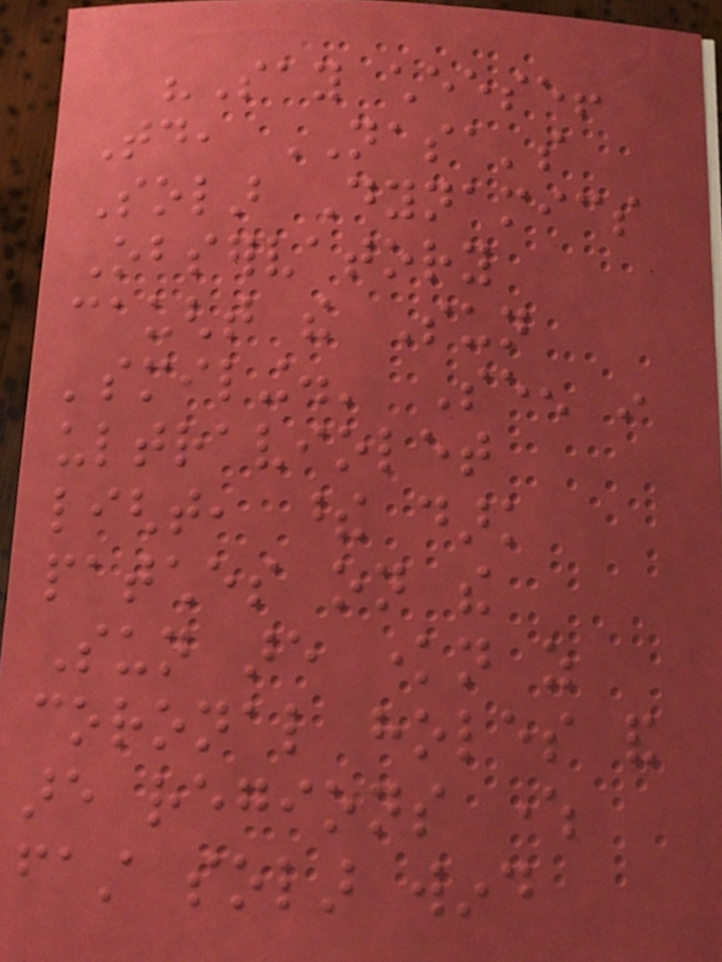"Say cheese!
Today, NASA's
Solar Dynamics
Observatory
caught the Sun
'smiling.' Seen in
ultraviolet
light, these dark
patches on the
Sun are known as
coronal holes and
are regions where
fast solar wind
